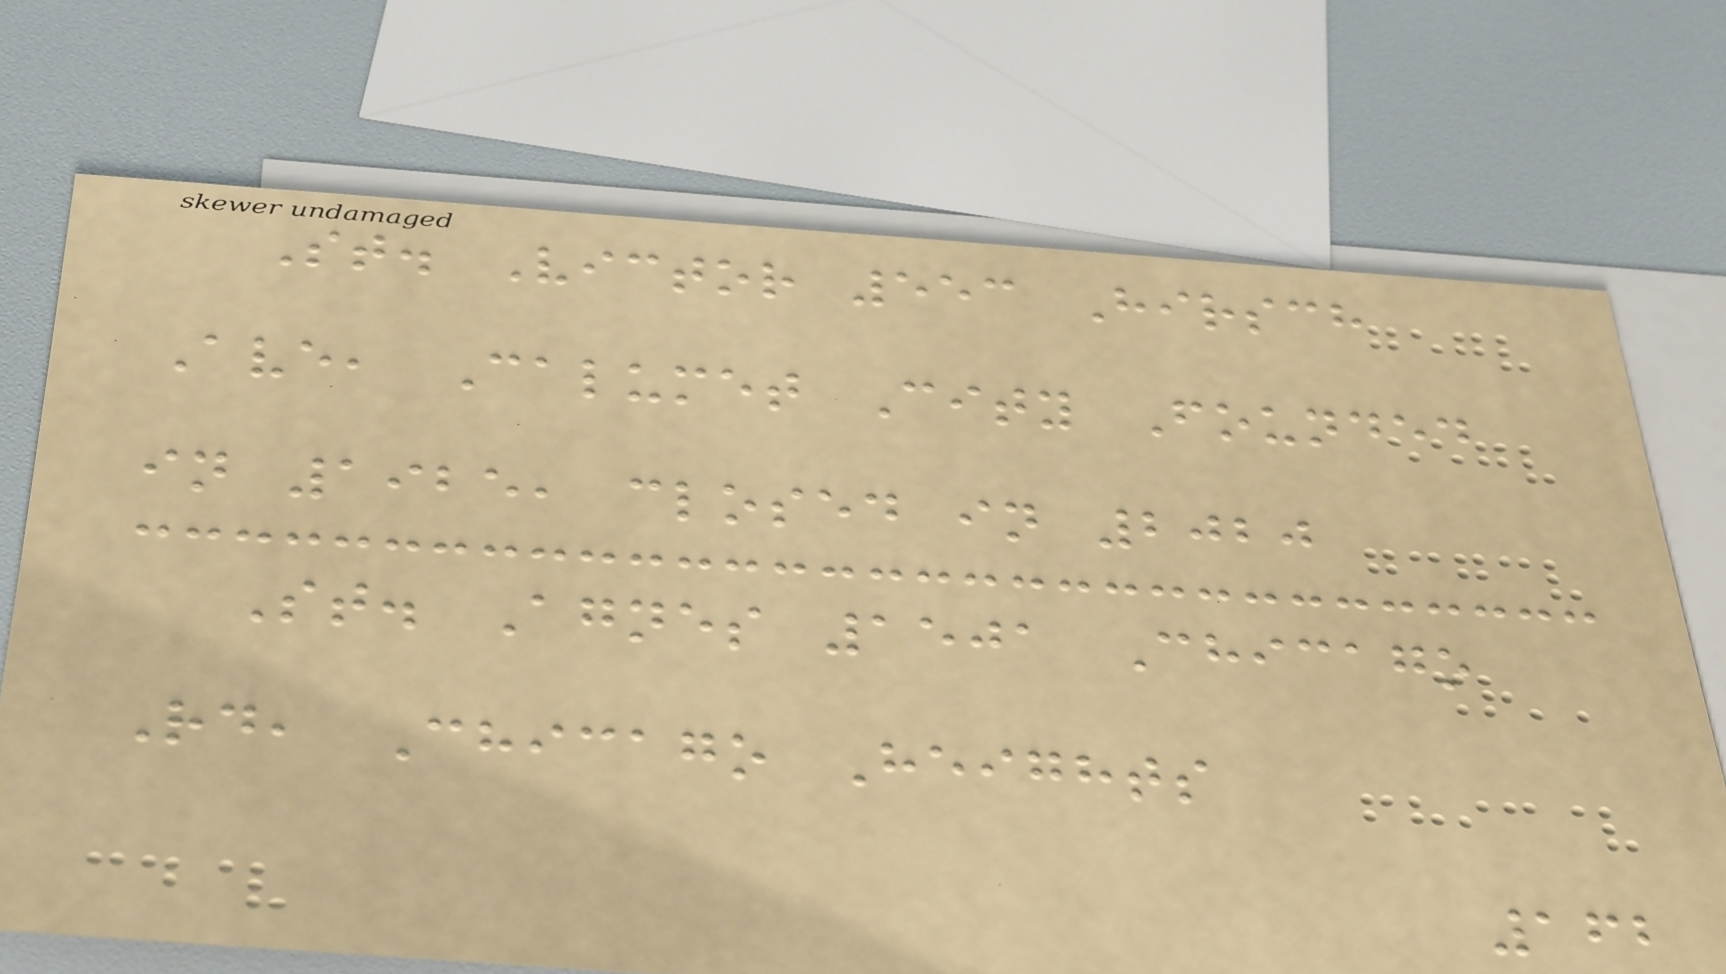St. Victor 553 Hirsch
Ave, Calumet City Founded
in 1925, closed in 2020
St. Agnes 1501 Chicago
Rd, Chicago Heights
162
